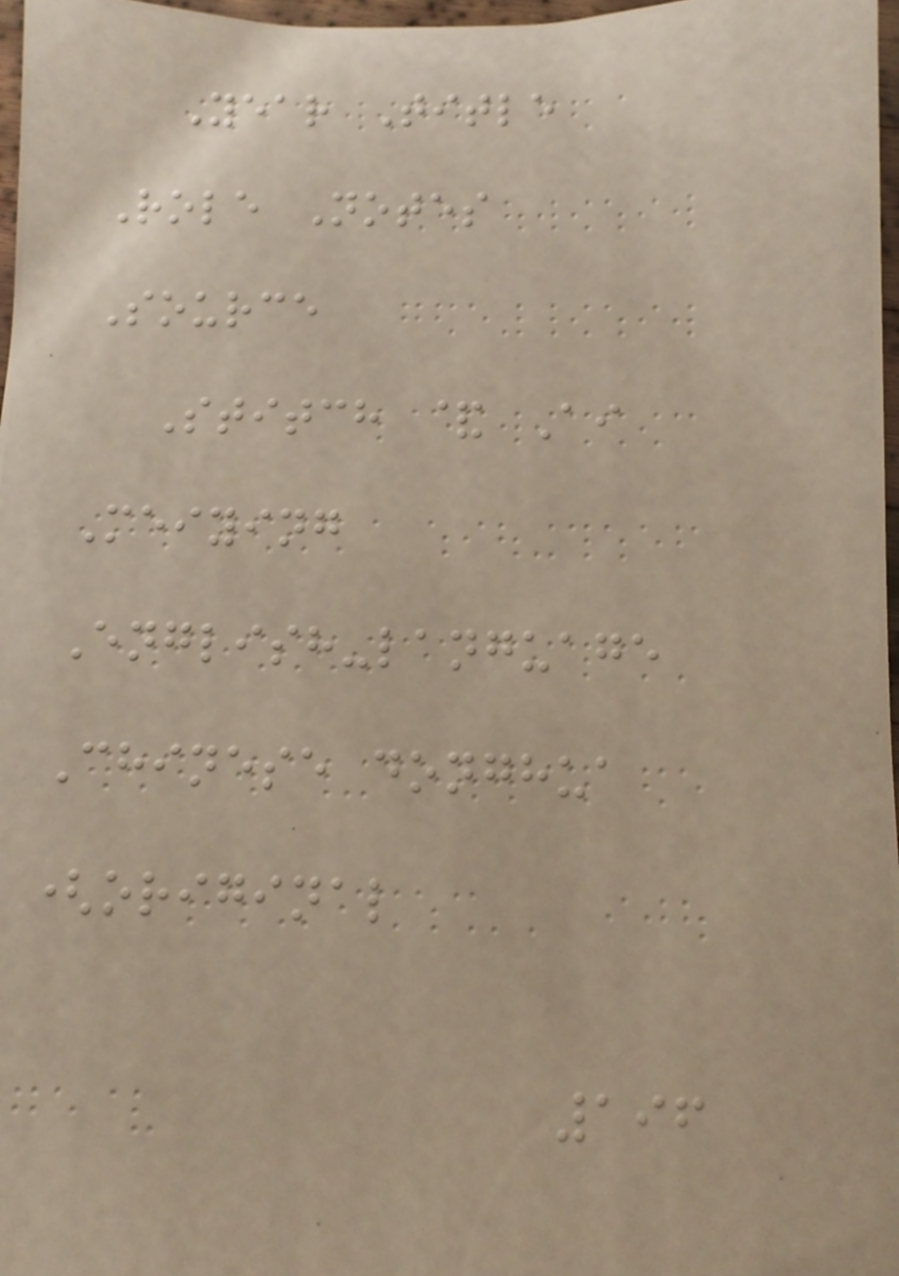Year Title
Role Notes
Source
Stitch & Ai
Meiying
English-language
Chinese donghua
(original
196
